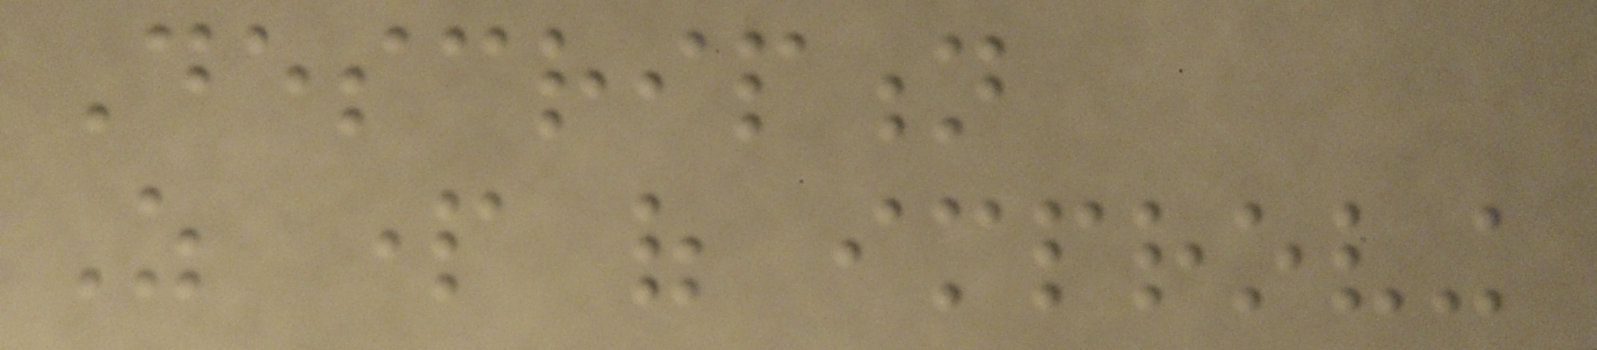Description
As part of improving
